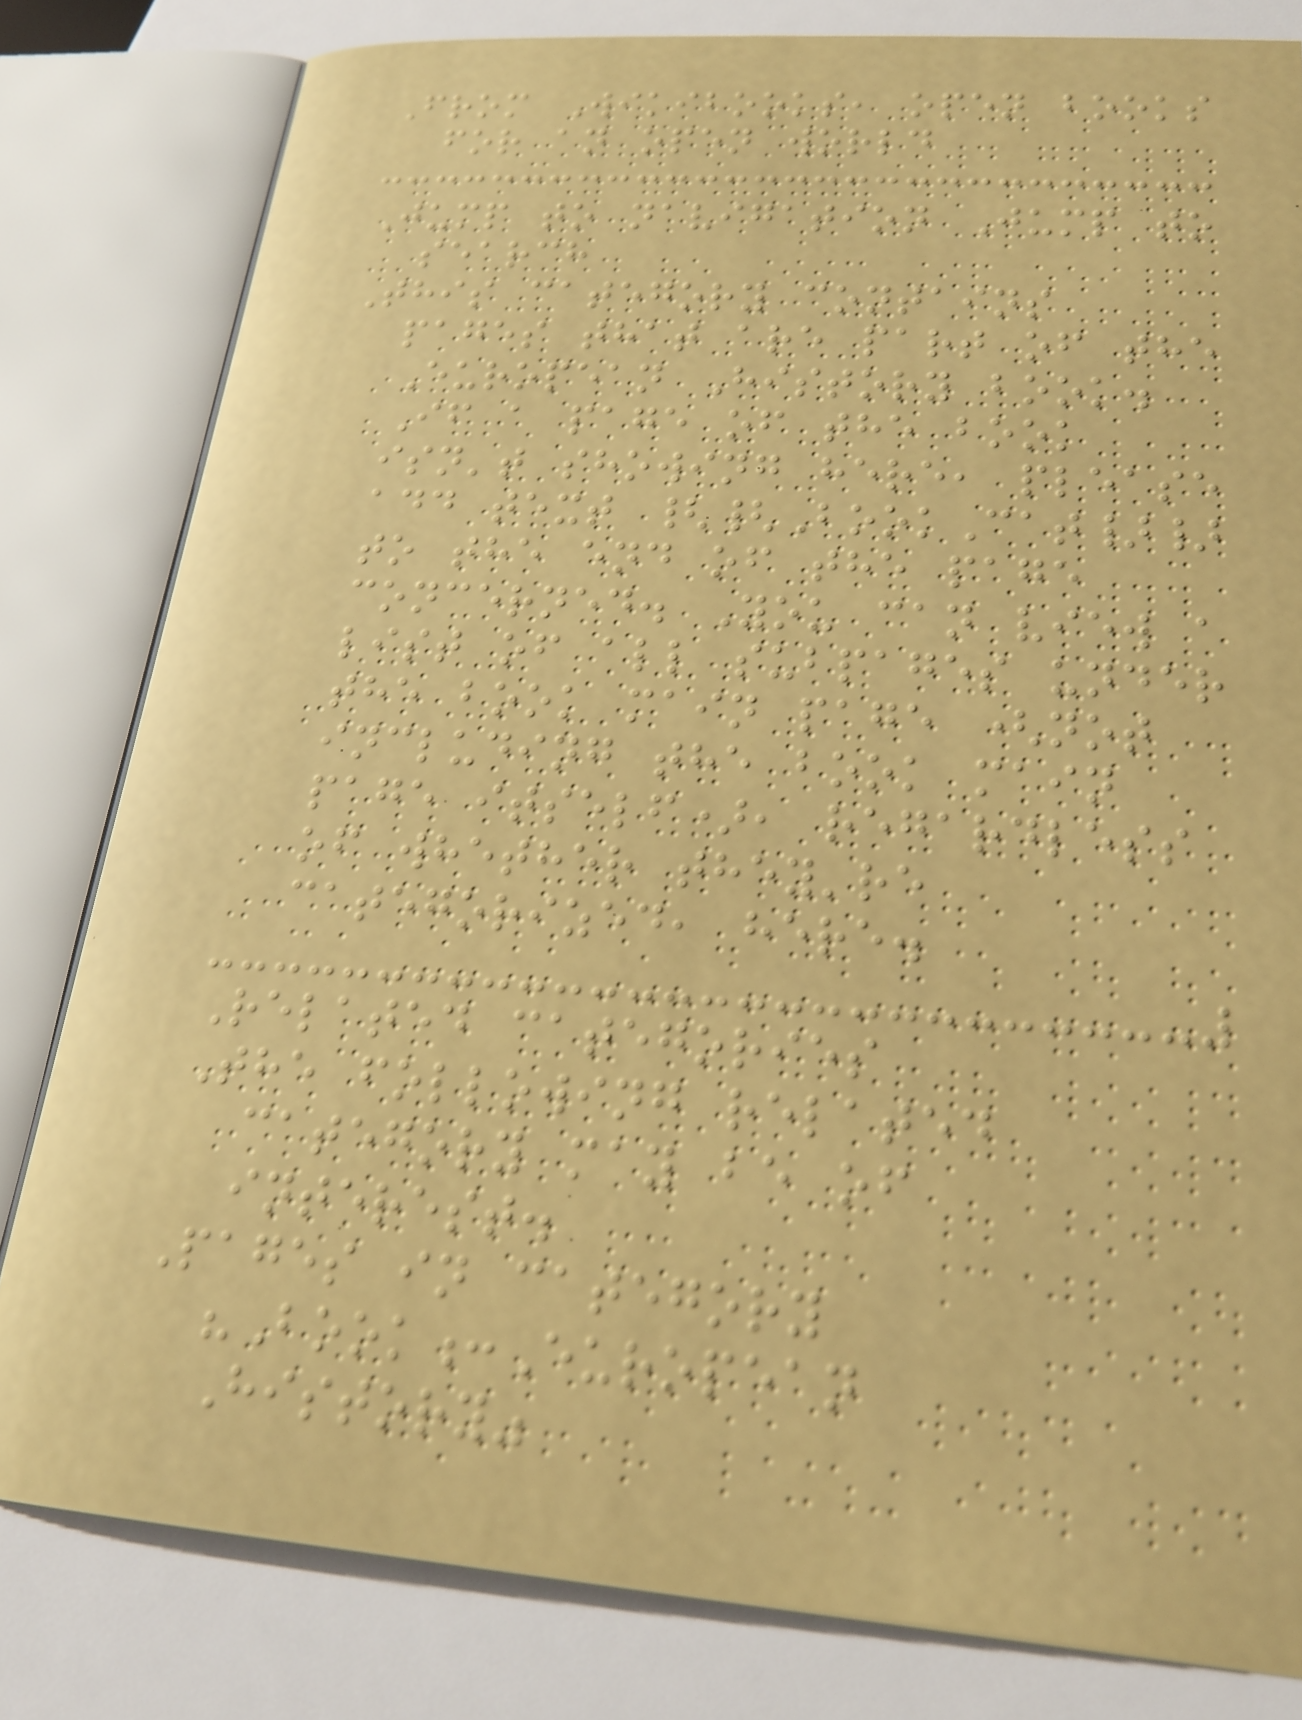From Wikibooks, open books
for an open world
Jump to navigation Jump to
search
This category contains
pages that are part of the
European History book.
If a page of the book
isn't showing here, please
add text {{BookCat}}
to the end of the page
concerned. You can view a
list of all subpages under
the book main page (not
including the book main
page itself), regardless
of whether they're
categorized, here.
Related categories
The following related
category may be of
interest.
Pages in category
"Book:European
History"
